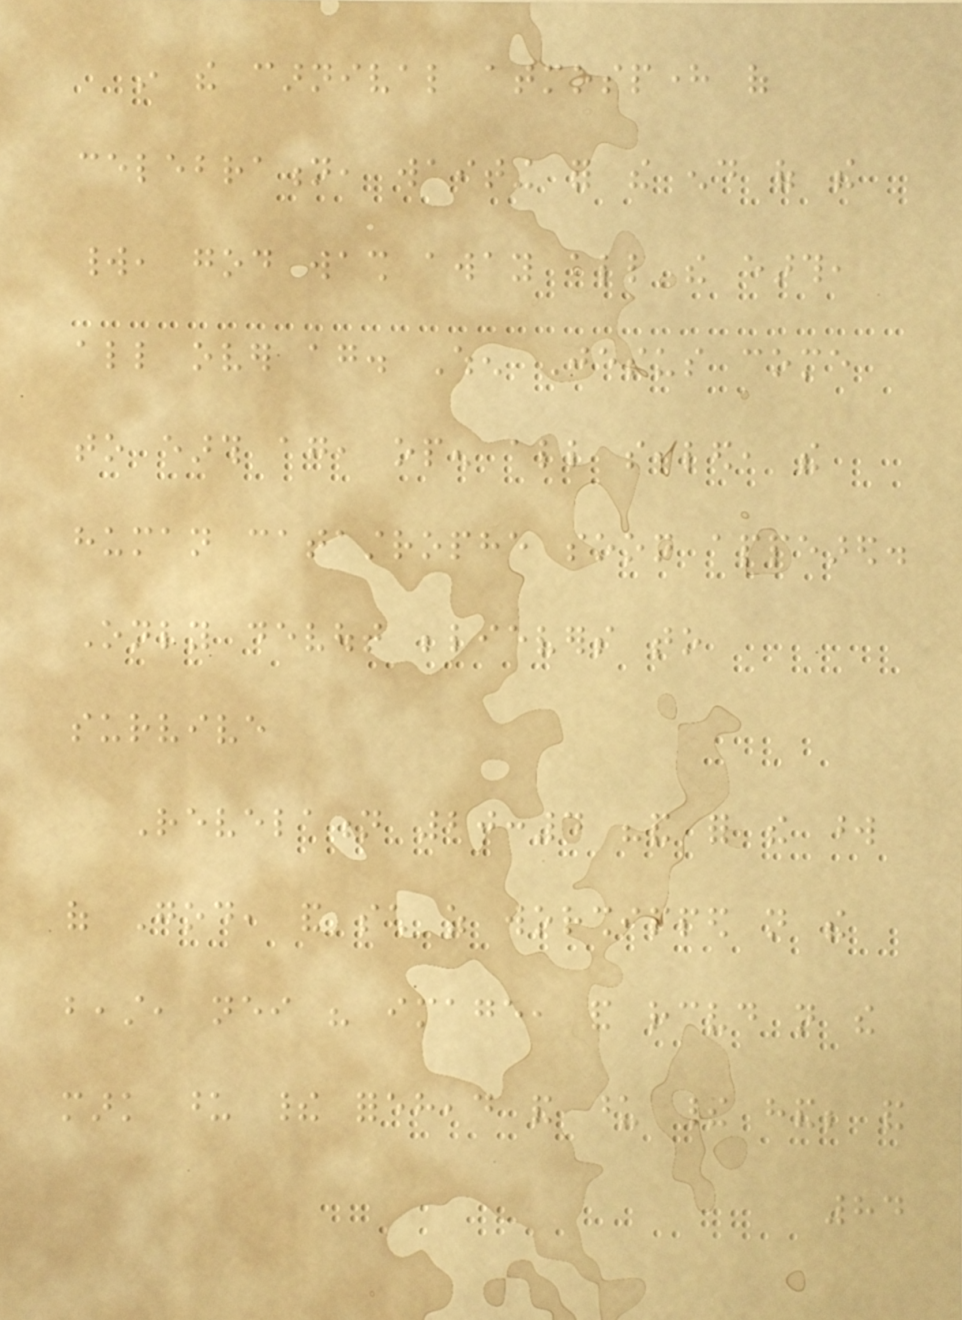in the carnival atmosphere of
celebration, waiting for the end of the
world, god wash away all the earth,
all over again. When Jesus come
to earth again, open all sealed, the
human catastrophe soon appeared.
Only devout believers to
survive
Revelation 20:4 "and for the word
of God, and such as worshipped not the
beast, neither his image, and received not the
mark upon their forehead and upon their hand; and
84
